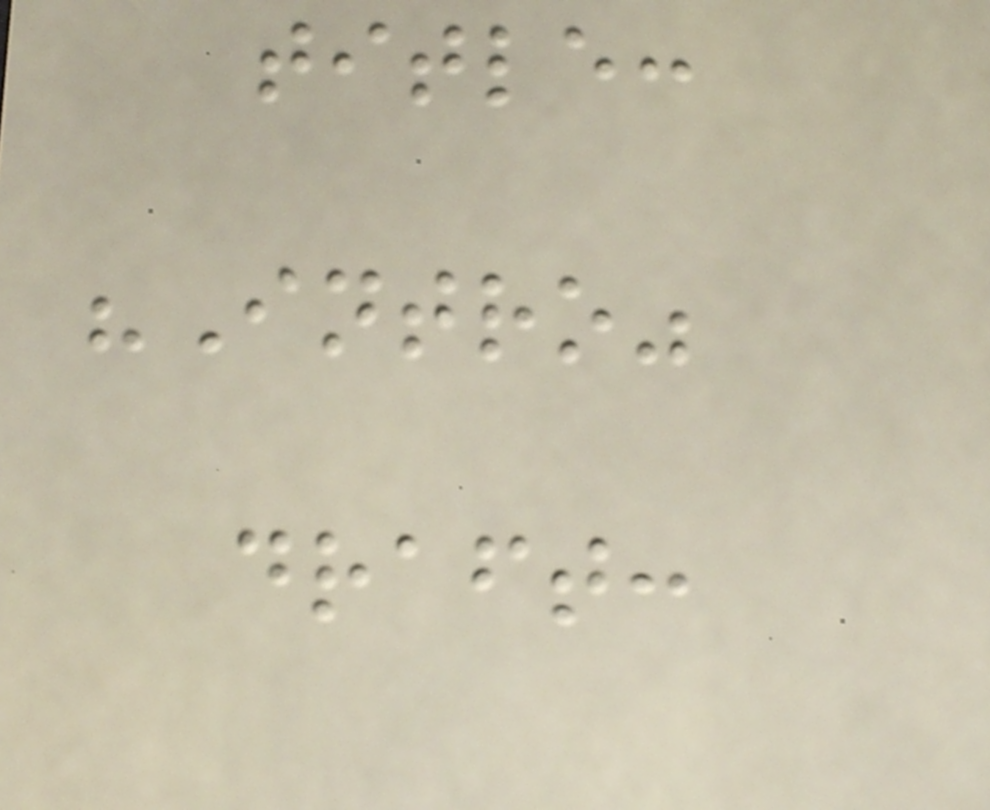title:
"Intro"
draft:
